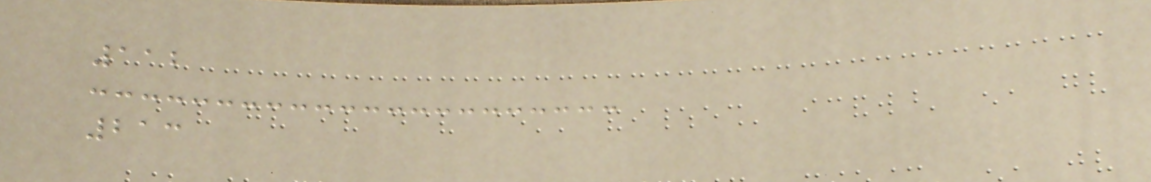112
213
